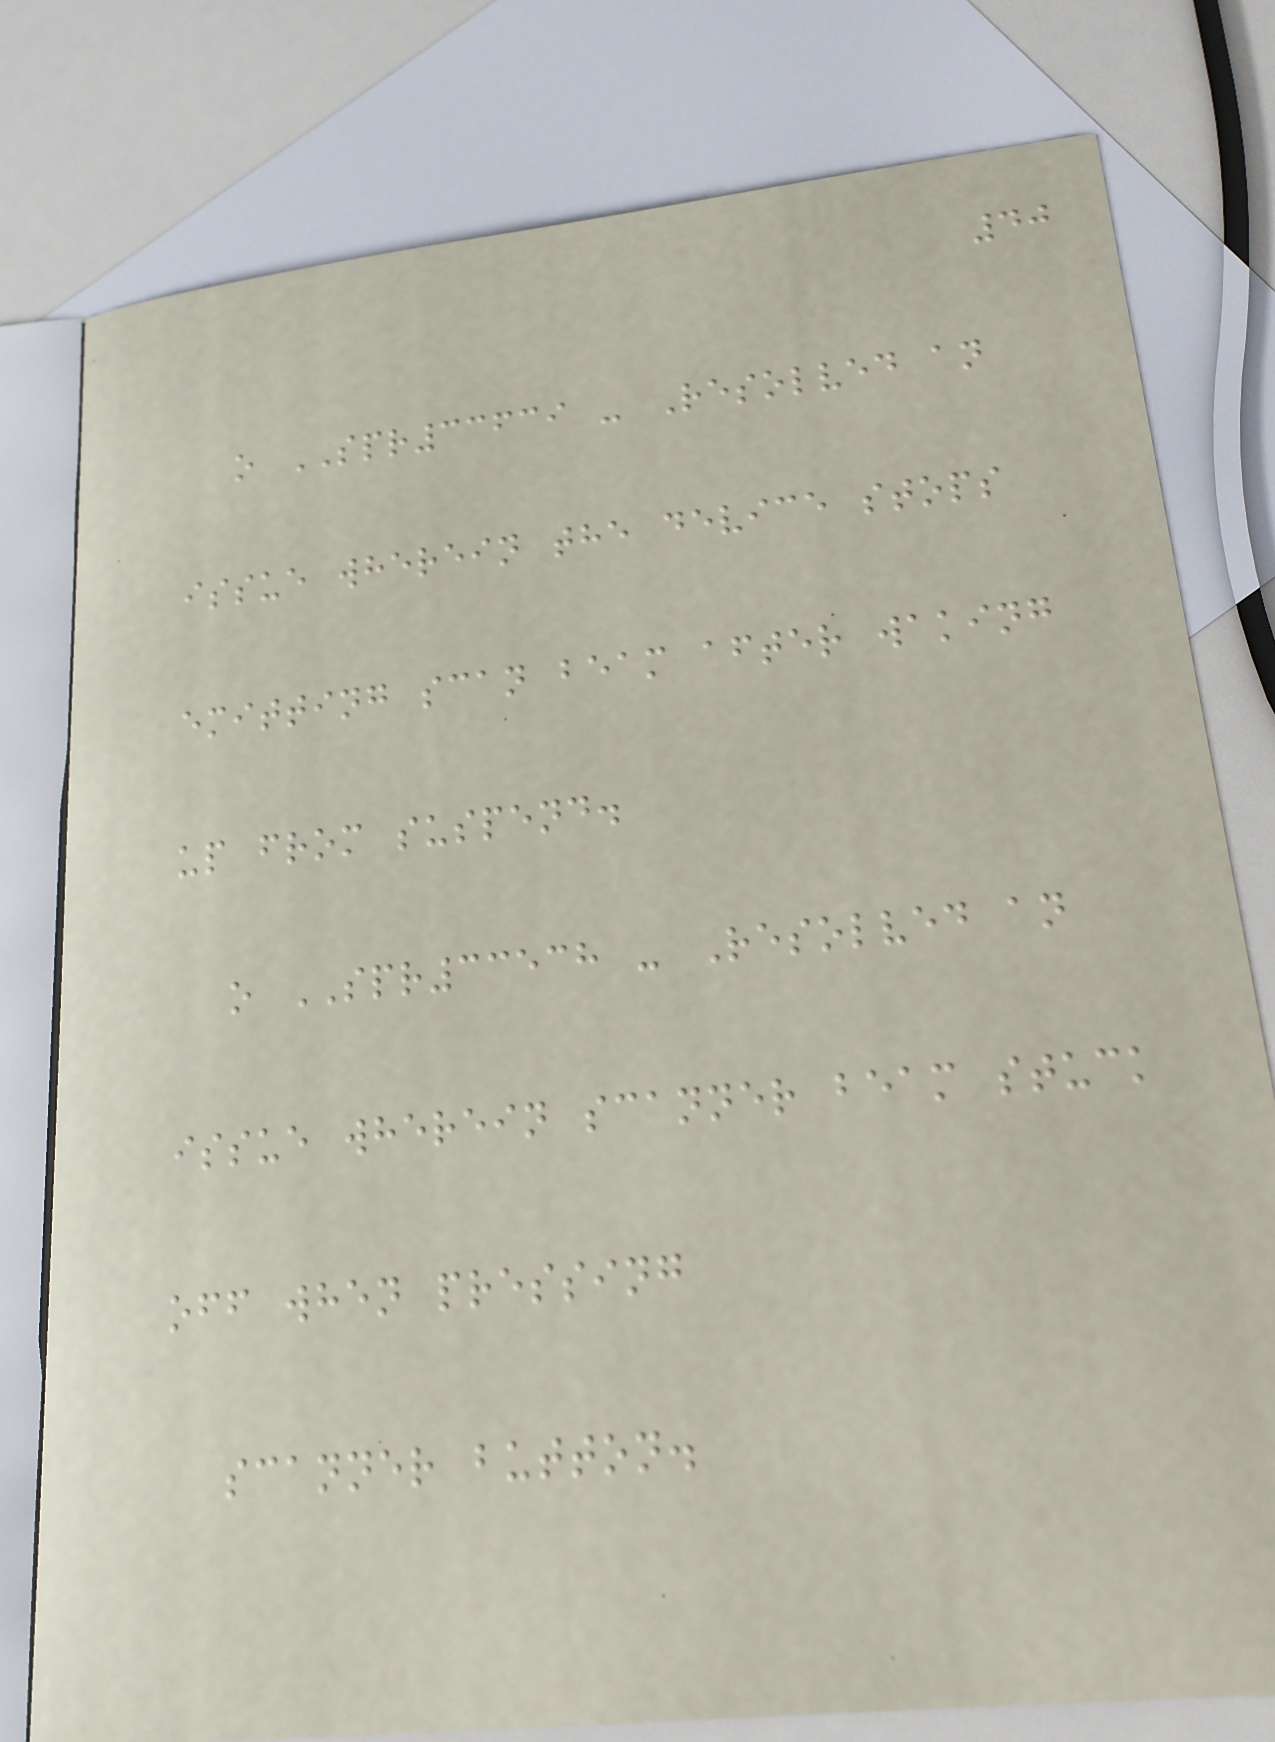40
o SPR33639 - Resolved an
issue wherein the device stops
emitting scan beam after waking
up from suspend.
o SPR33538 - Resolved an
issue wherein scanner beam stuck
off when pressing
scanner button.
